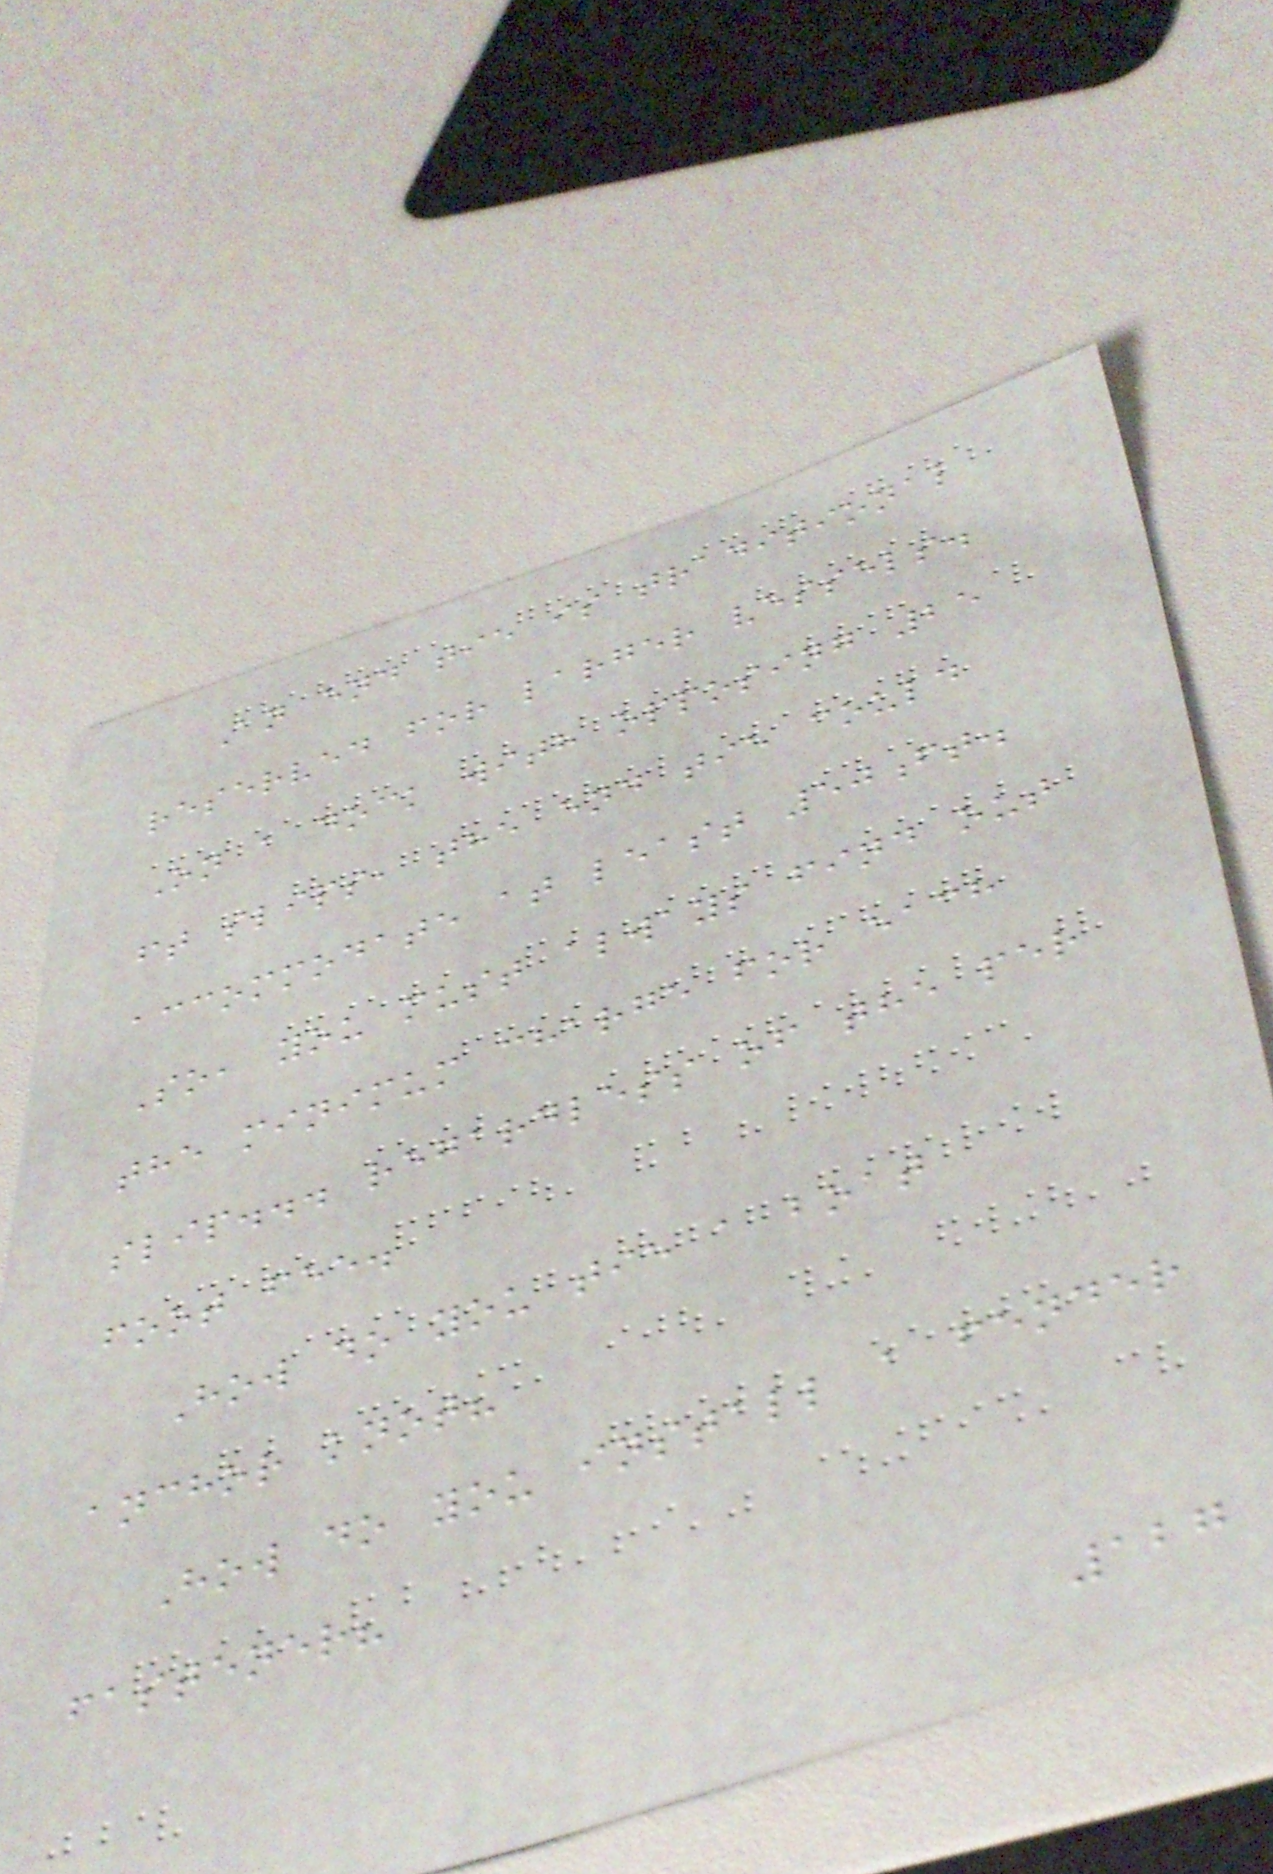An end tie is traditional
reserved for larger vessels.
On a dock with opposing 25
ft slips, the end tie could
accommodate at least 50ft.
So, you must always find out
the minimum charge for each
slip... regardless of the per
foot fee.
How do you tie a boat
anchor knot?
How do you install a fender
fastener?
127
